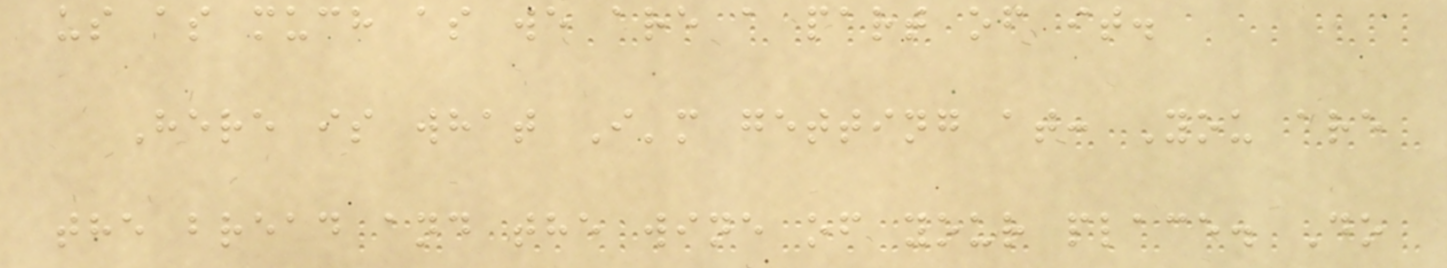us as much as we are a part of it.
Here is what I'm getting at: You are
the bread and the wine of your place. Do
